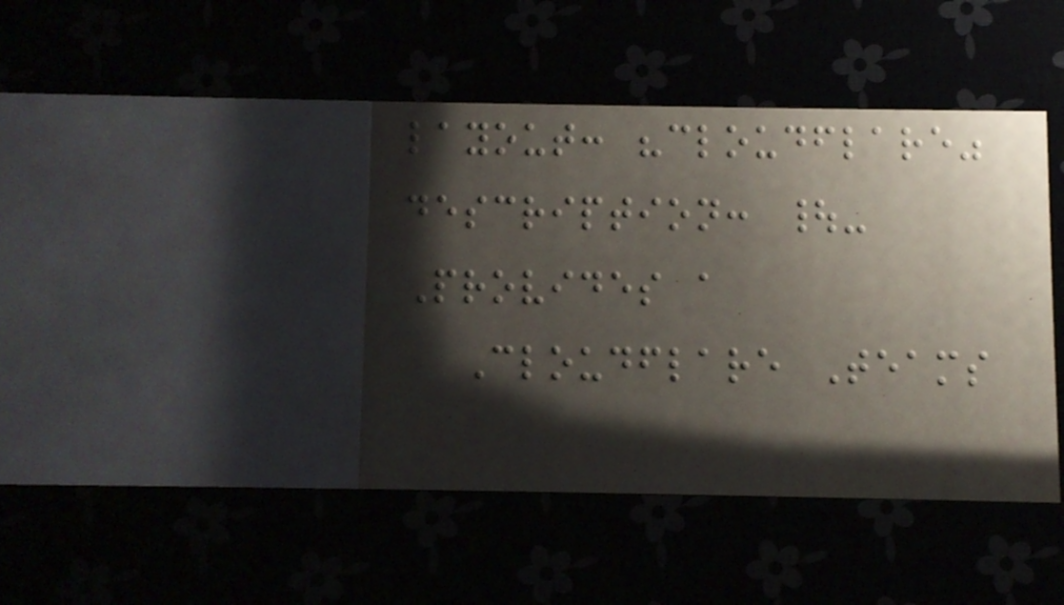layout: "cloudflare"
description: |-
Provides a
Cloudflare Teams
